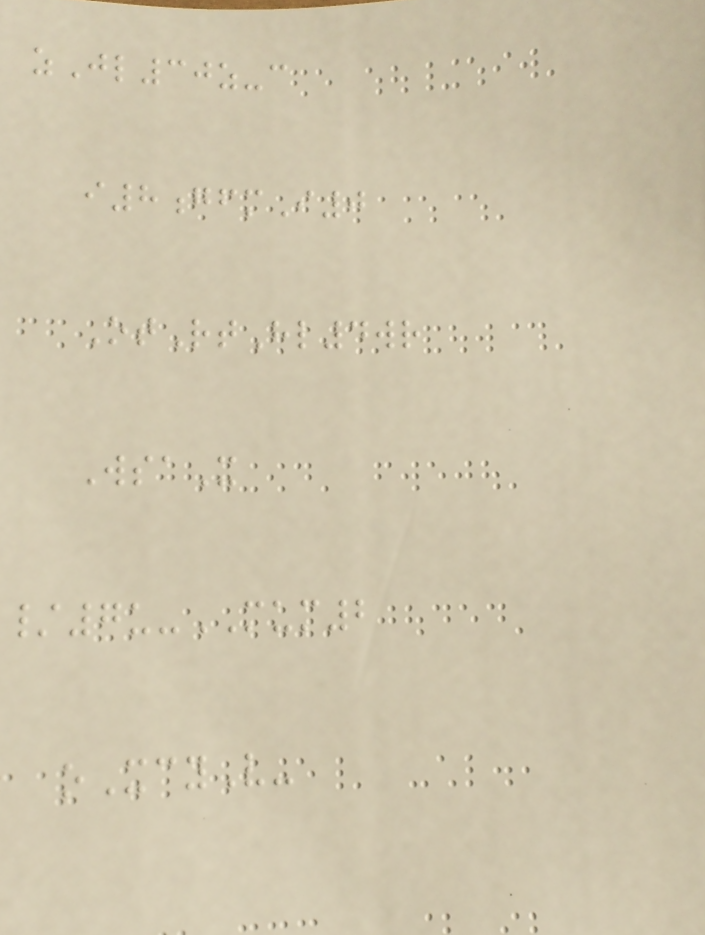zJl30z-c
i8gfmI0
OtRtHl4wr
WsaX
/7u-MUM2
oXcyV-
